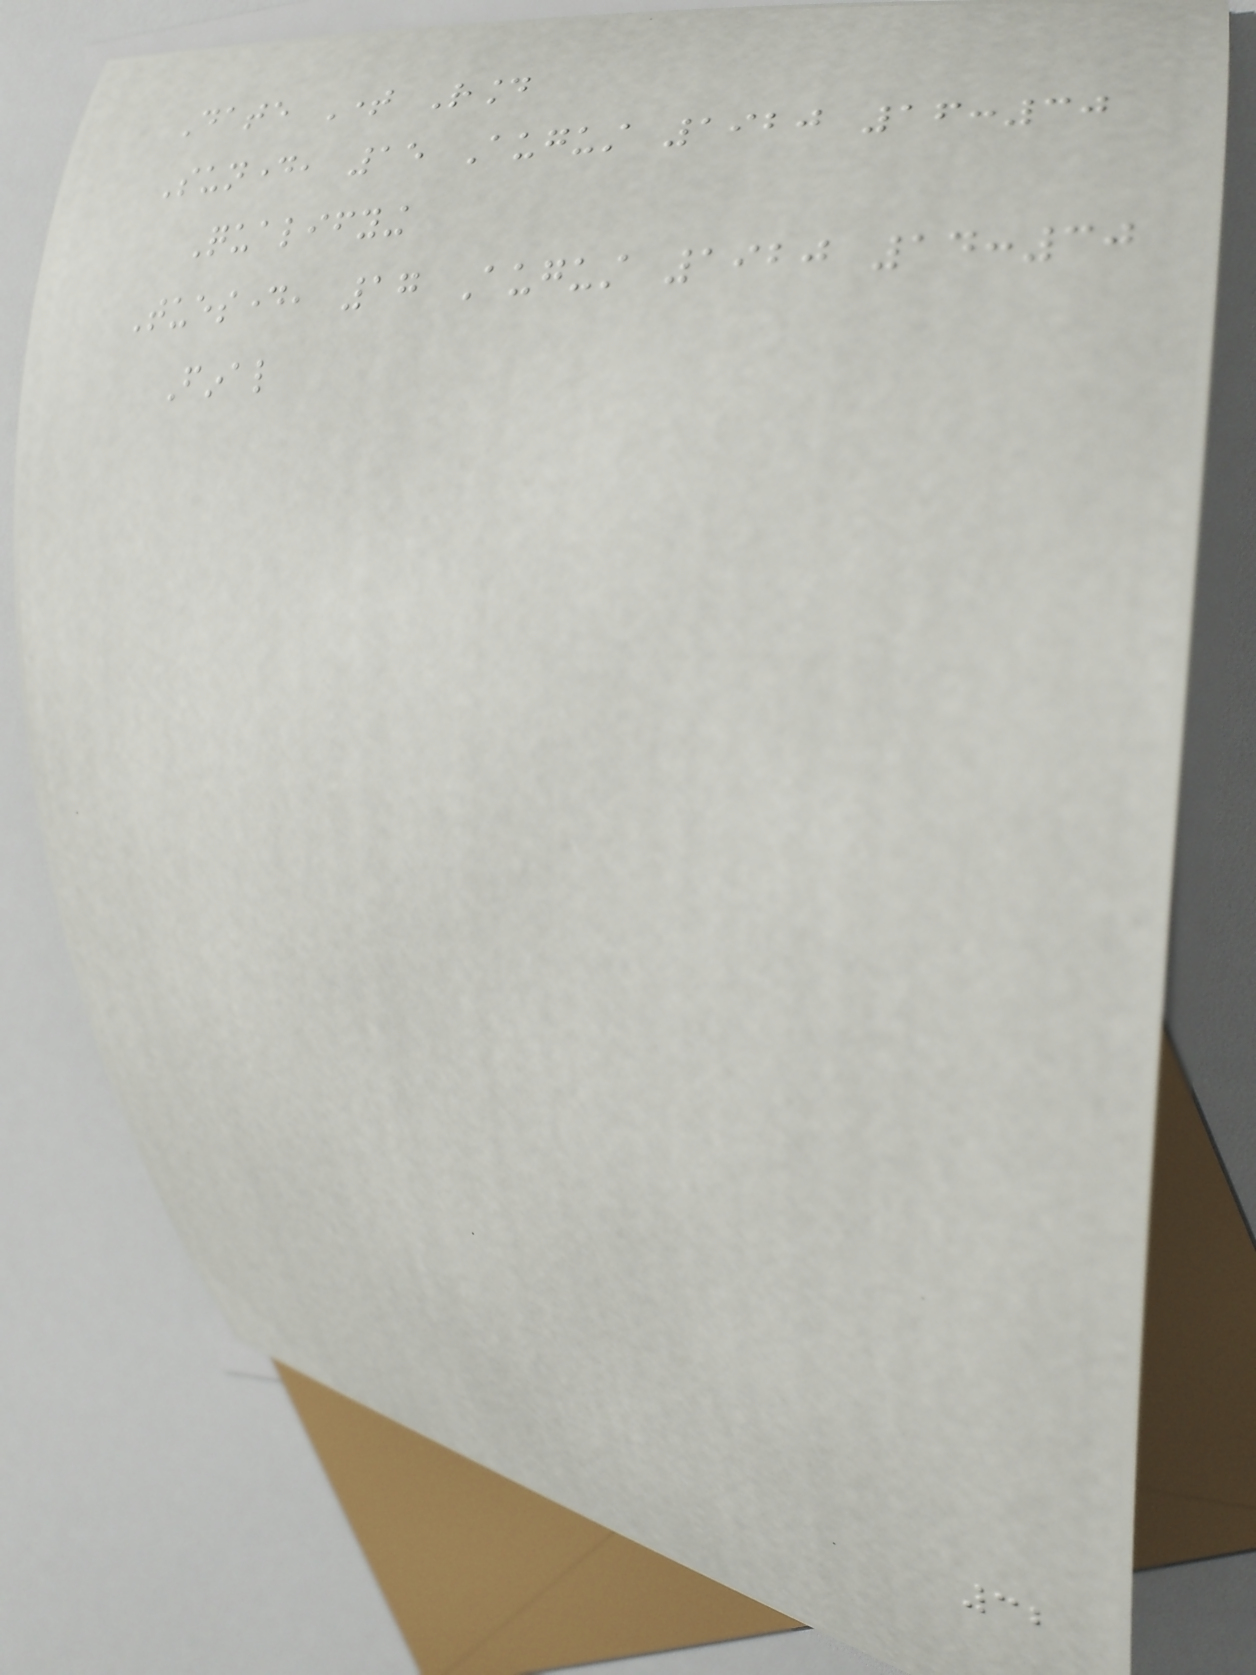Date Time Round
Sunday, 15 August 1920 16:30
Qualifying
Tuesday, 17 August 1920 14:30
Final
32
